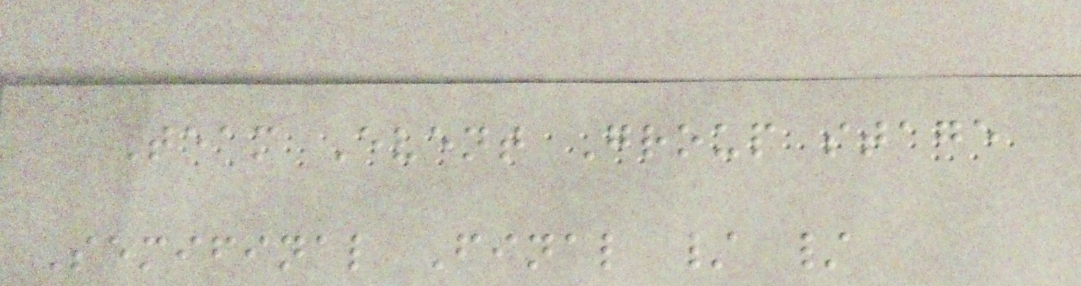Team Event Group stage
Semifinal Final / /
